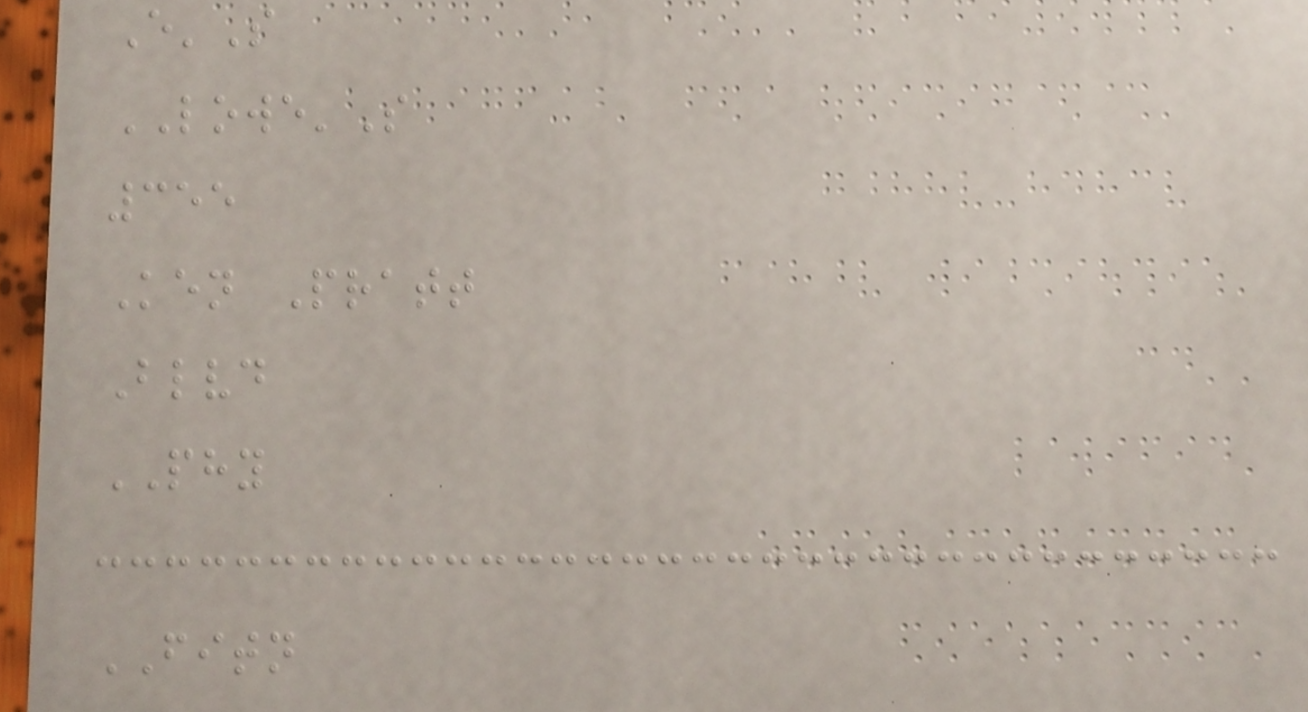E'S
LOWE'S
355
Ken Pratt
Blvd
PHY
FITN
